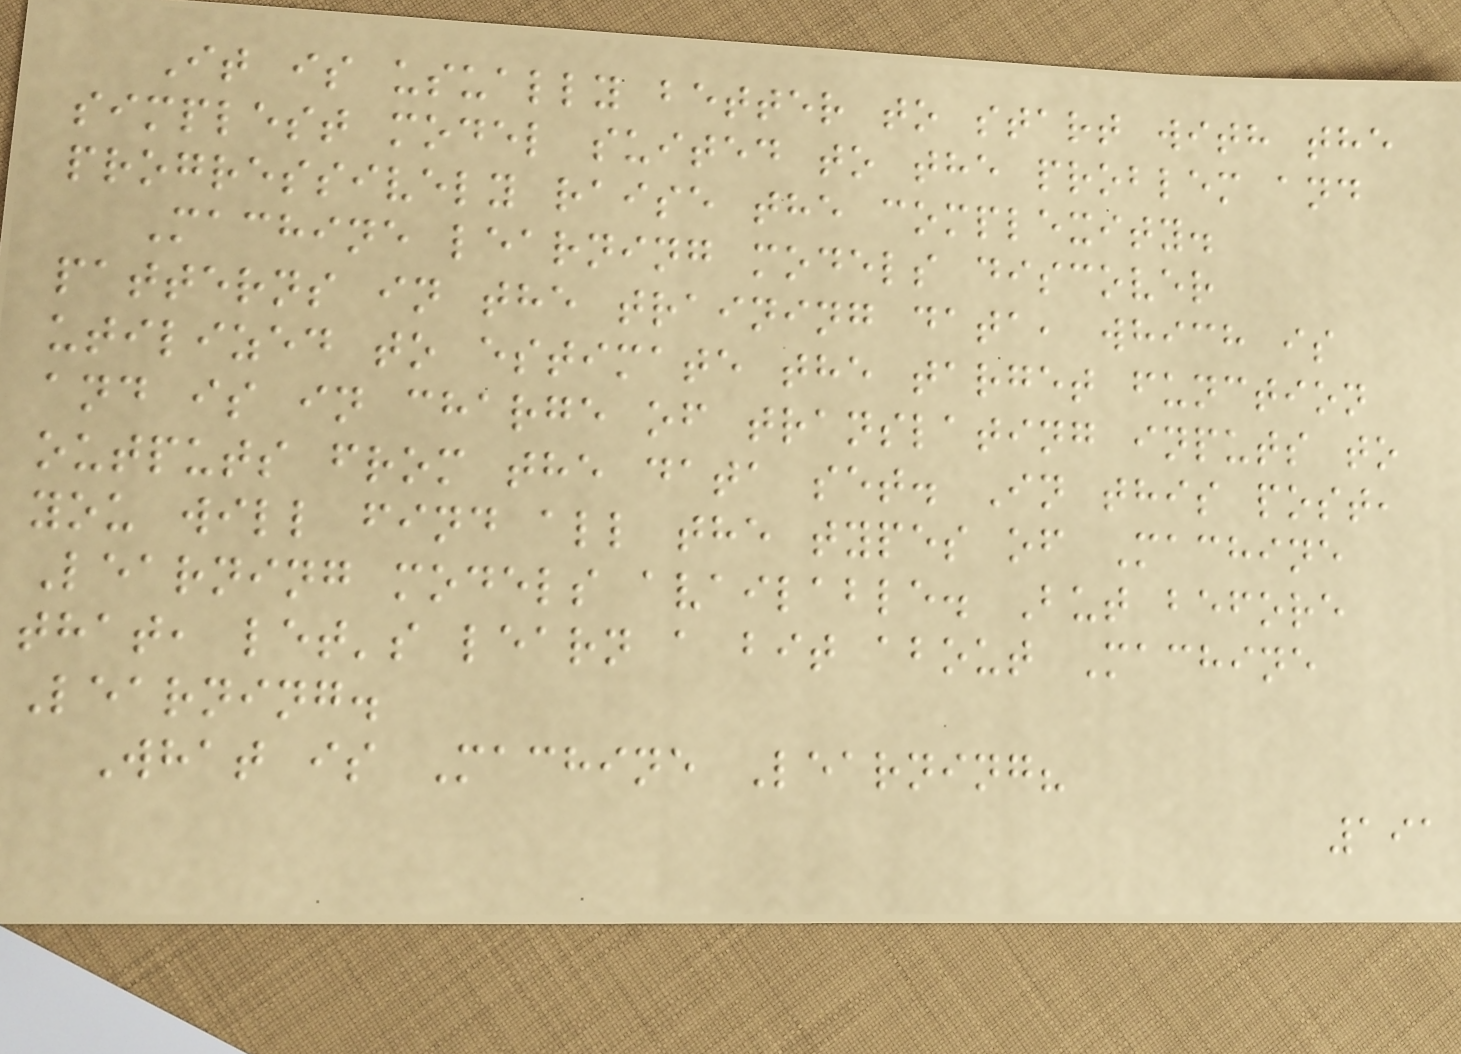It is usually better to start with the
simplest model suited to the problem and
progressively raise the complexity.
Machine learning models discover
patterns in the training data, which is
utilized to estimate the target function
and is in charge of translating inputs to
outputs from the data set. In this post,
you will find all the types of Machine
Learning models available. But before
that, let's learn a bit about Machine
Learning.
What is Machine Learning?
191
